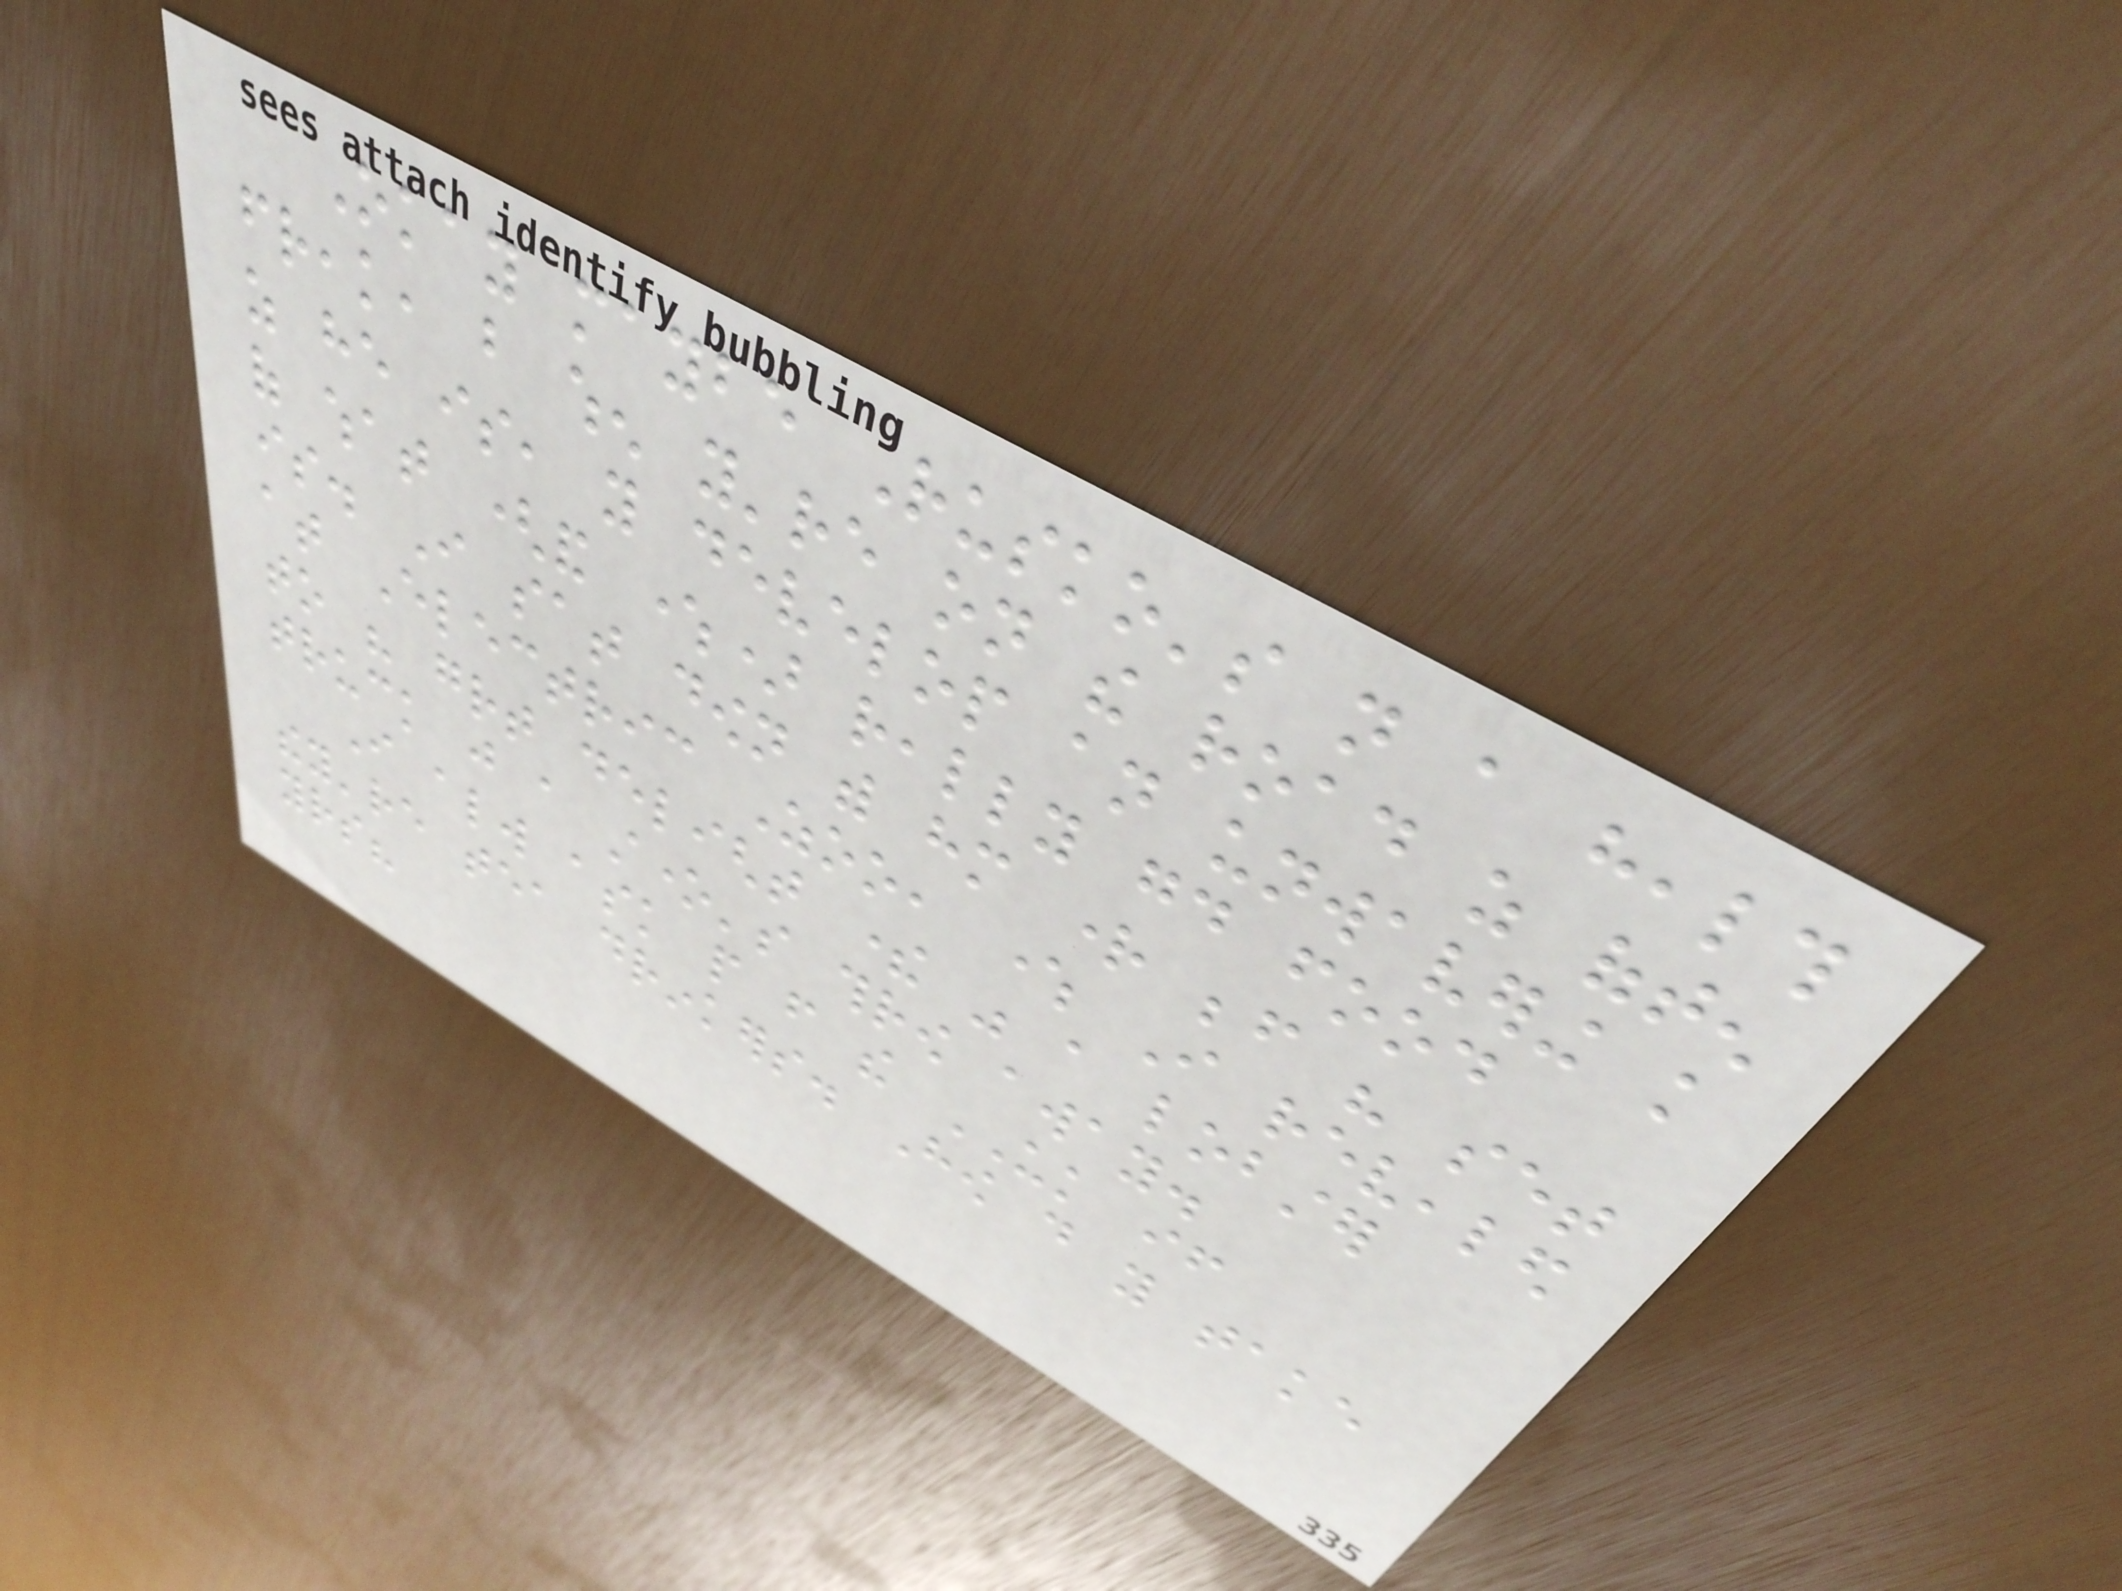Okay maybe Rusko's not a health
freak, but when you're on the road as often
as he is, you develop an unwavering knowledge
of what (and where) really good food
is. I sat down with him right before his set
at Electric Zoo, where I revealed
to his great delight there was a lobster
truck just a stone's throw away.
I always ask people from the UK if
they're tea drinkers. How do you take
yours?
